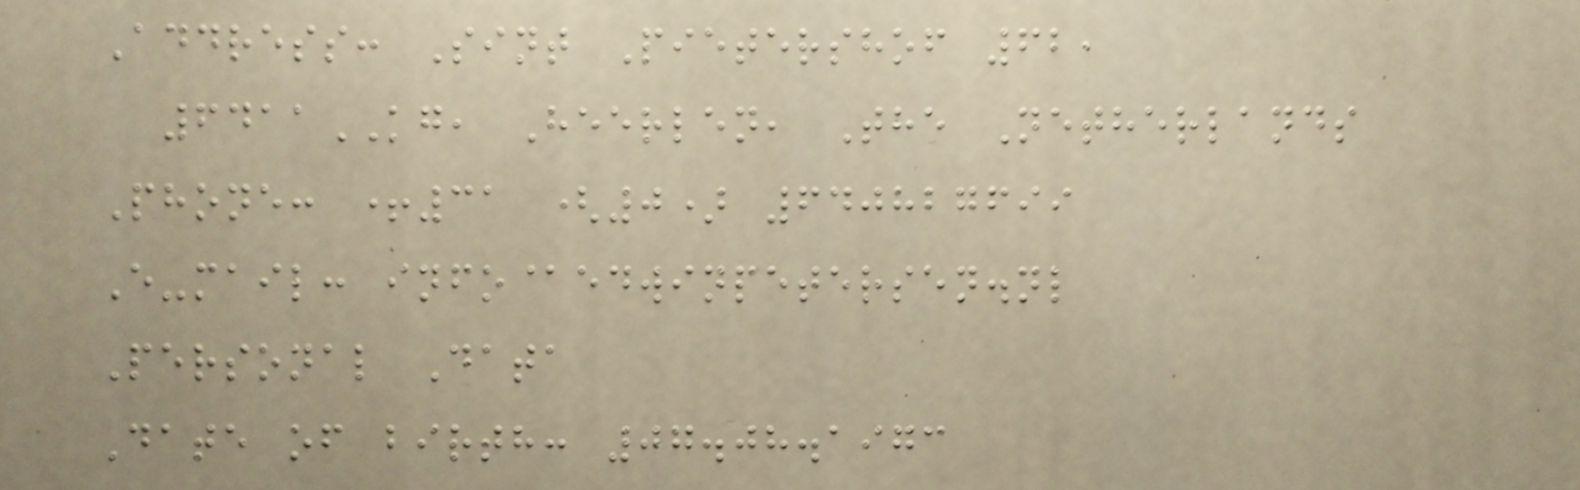Address: Sint Pietershof 62,
6411KG, Heerlen, The Netherlands
Phone: +31 (0) 640827699
E-mail: info@edwinpetersen.nl
Personal Data
Date of birth: 07.08.1973
